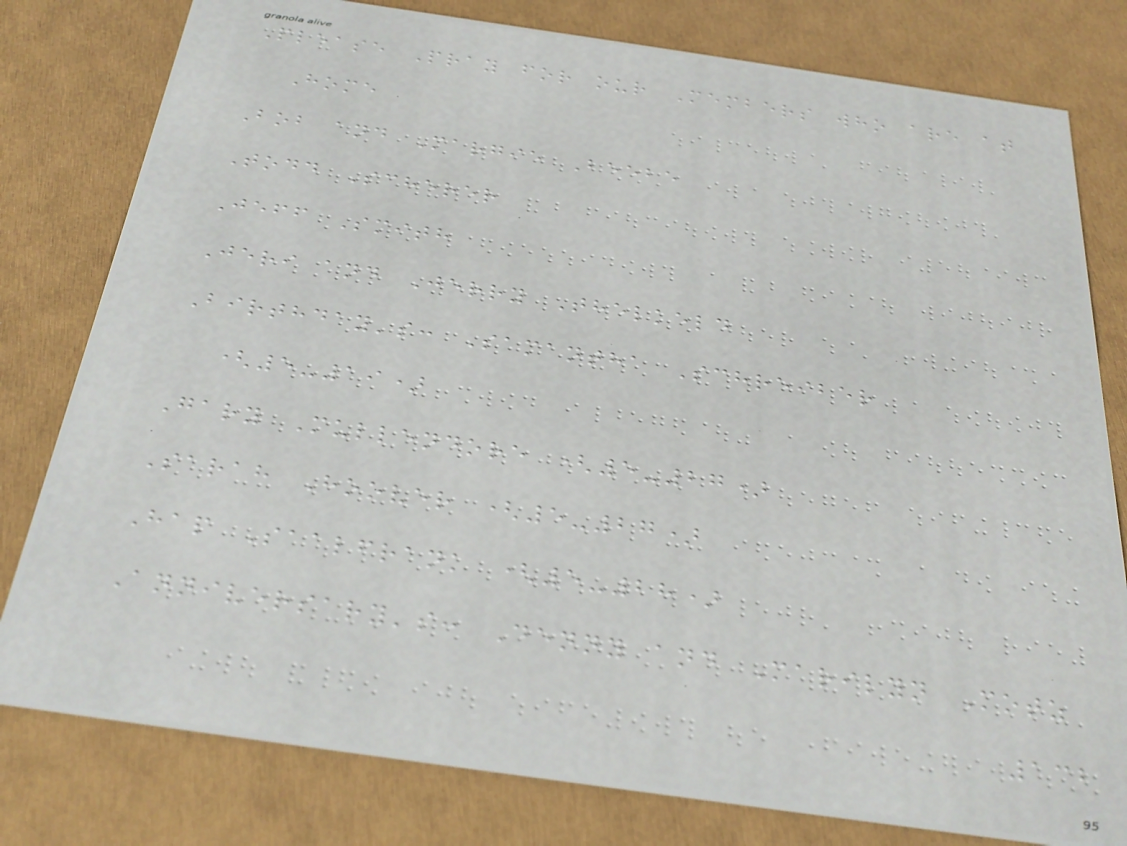Please Pray for our Members who are at
Home
Bob and Margie Beebe
Todd Scherer
Jeff Smith
Jeri and Jerry Thelkeld
Birthday's: Samantha Schreiber
(5-19)
Gary Mullendore (5-27)
Sarah Hoover (5-27)
Hap Saalfrank (5-28)
Anniversary's: Denny and Marilyn Motz
132
